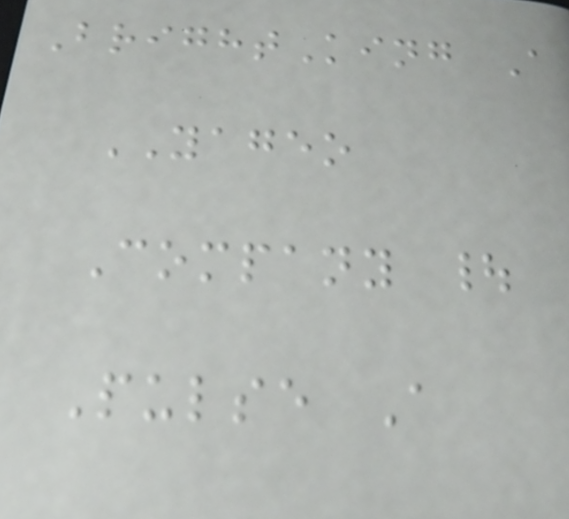BrightKing A
YAGEO
Company |
Pulse A
